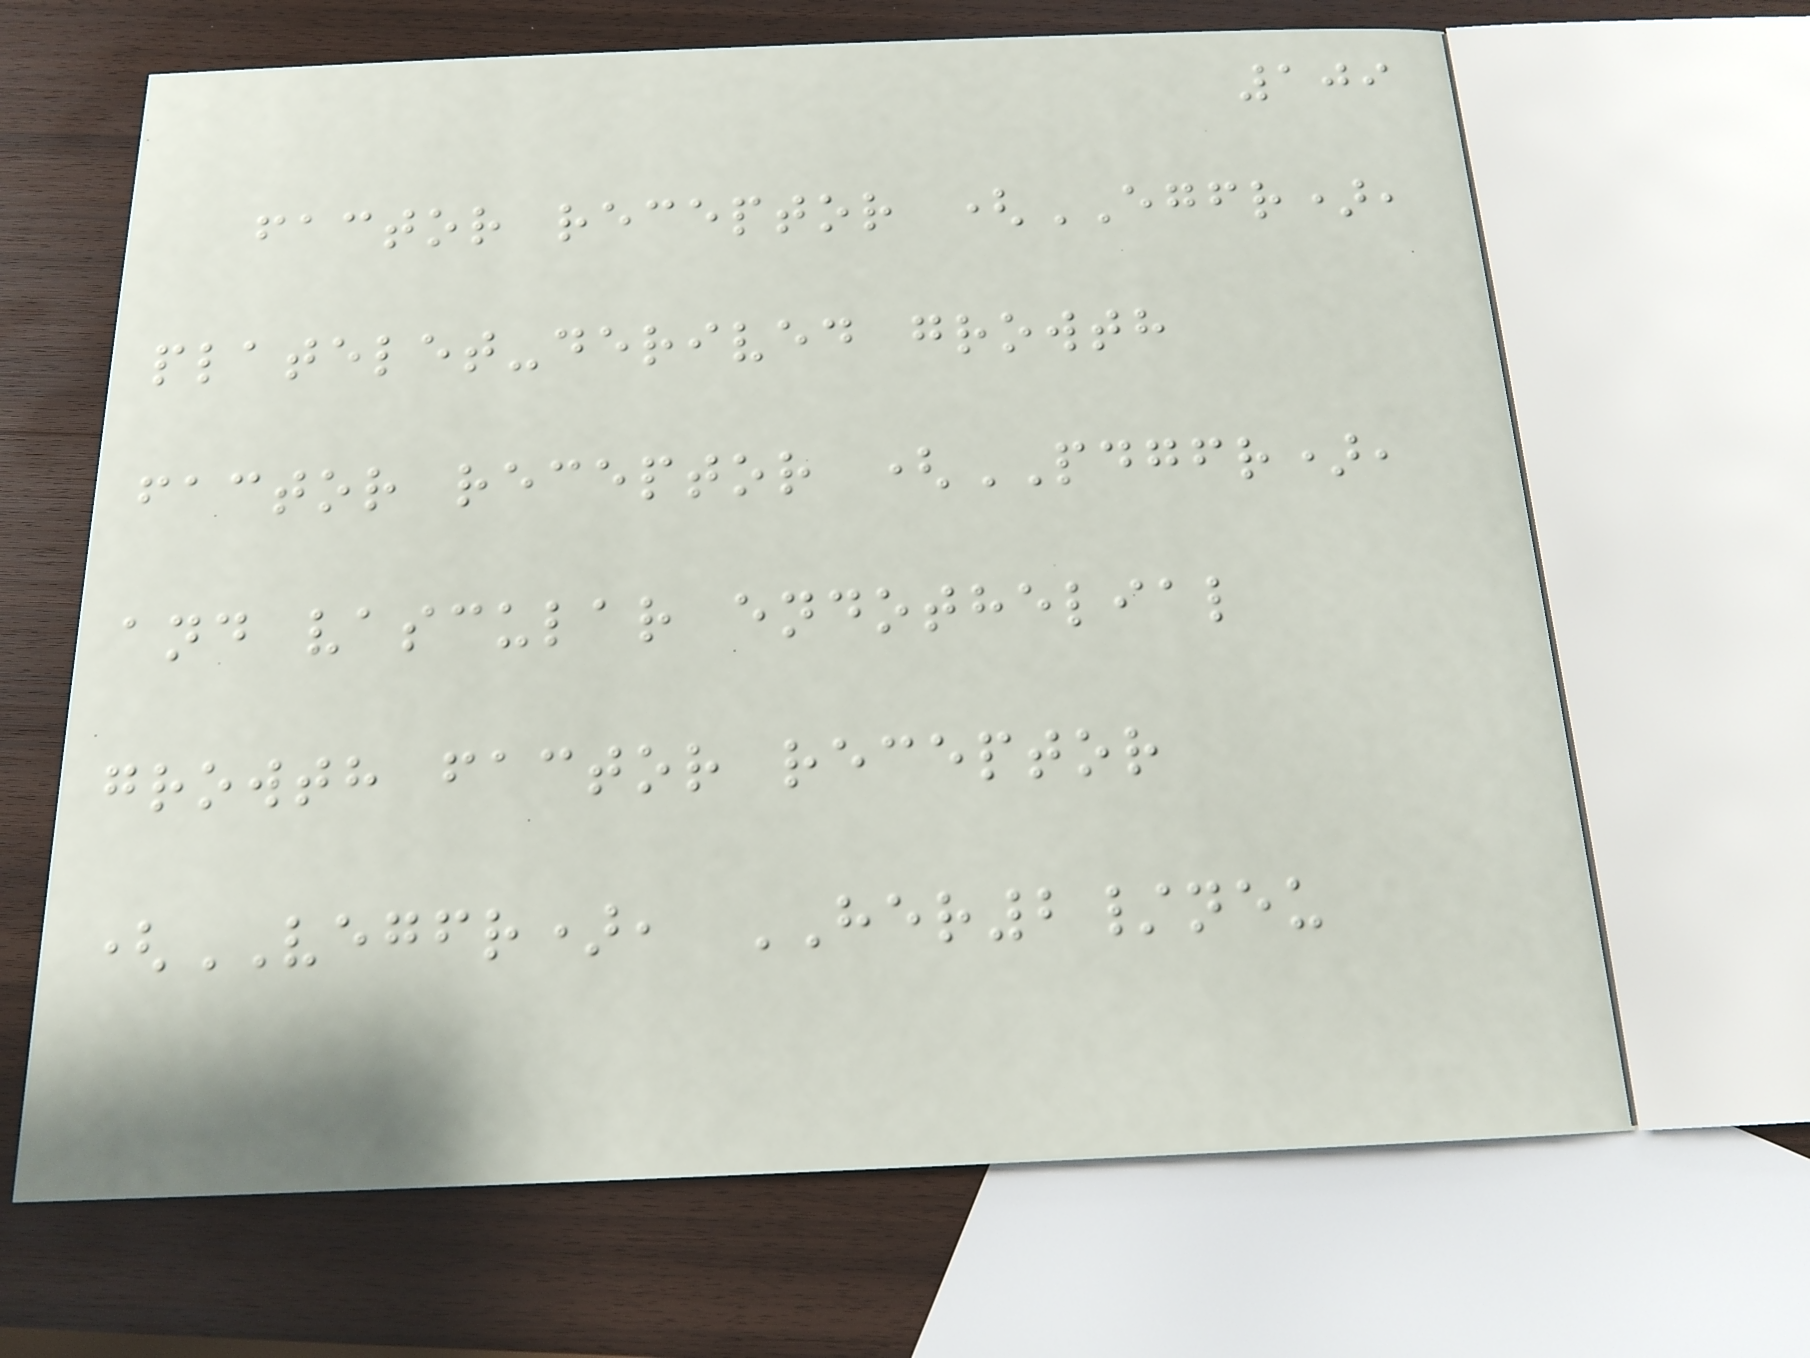109
factor receptor (EGFR),
platelet-derived growth
factor receptor (PDGFR),
and vascular endothelial
growth factor receptor
(VEGFR), HER2/neu
